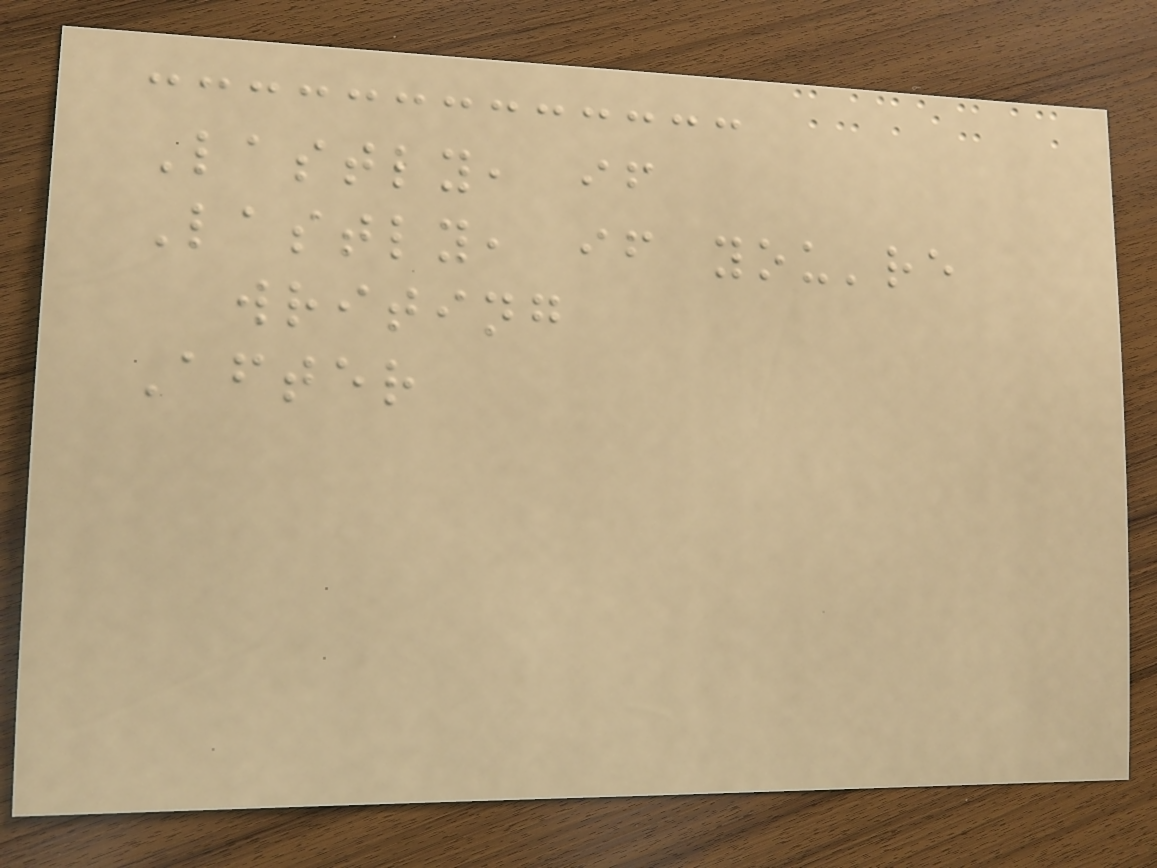Lastly, if
Lastly, if you're
writing
After
